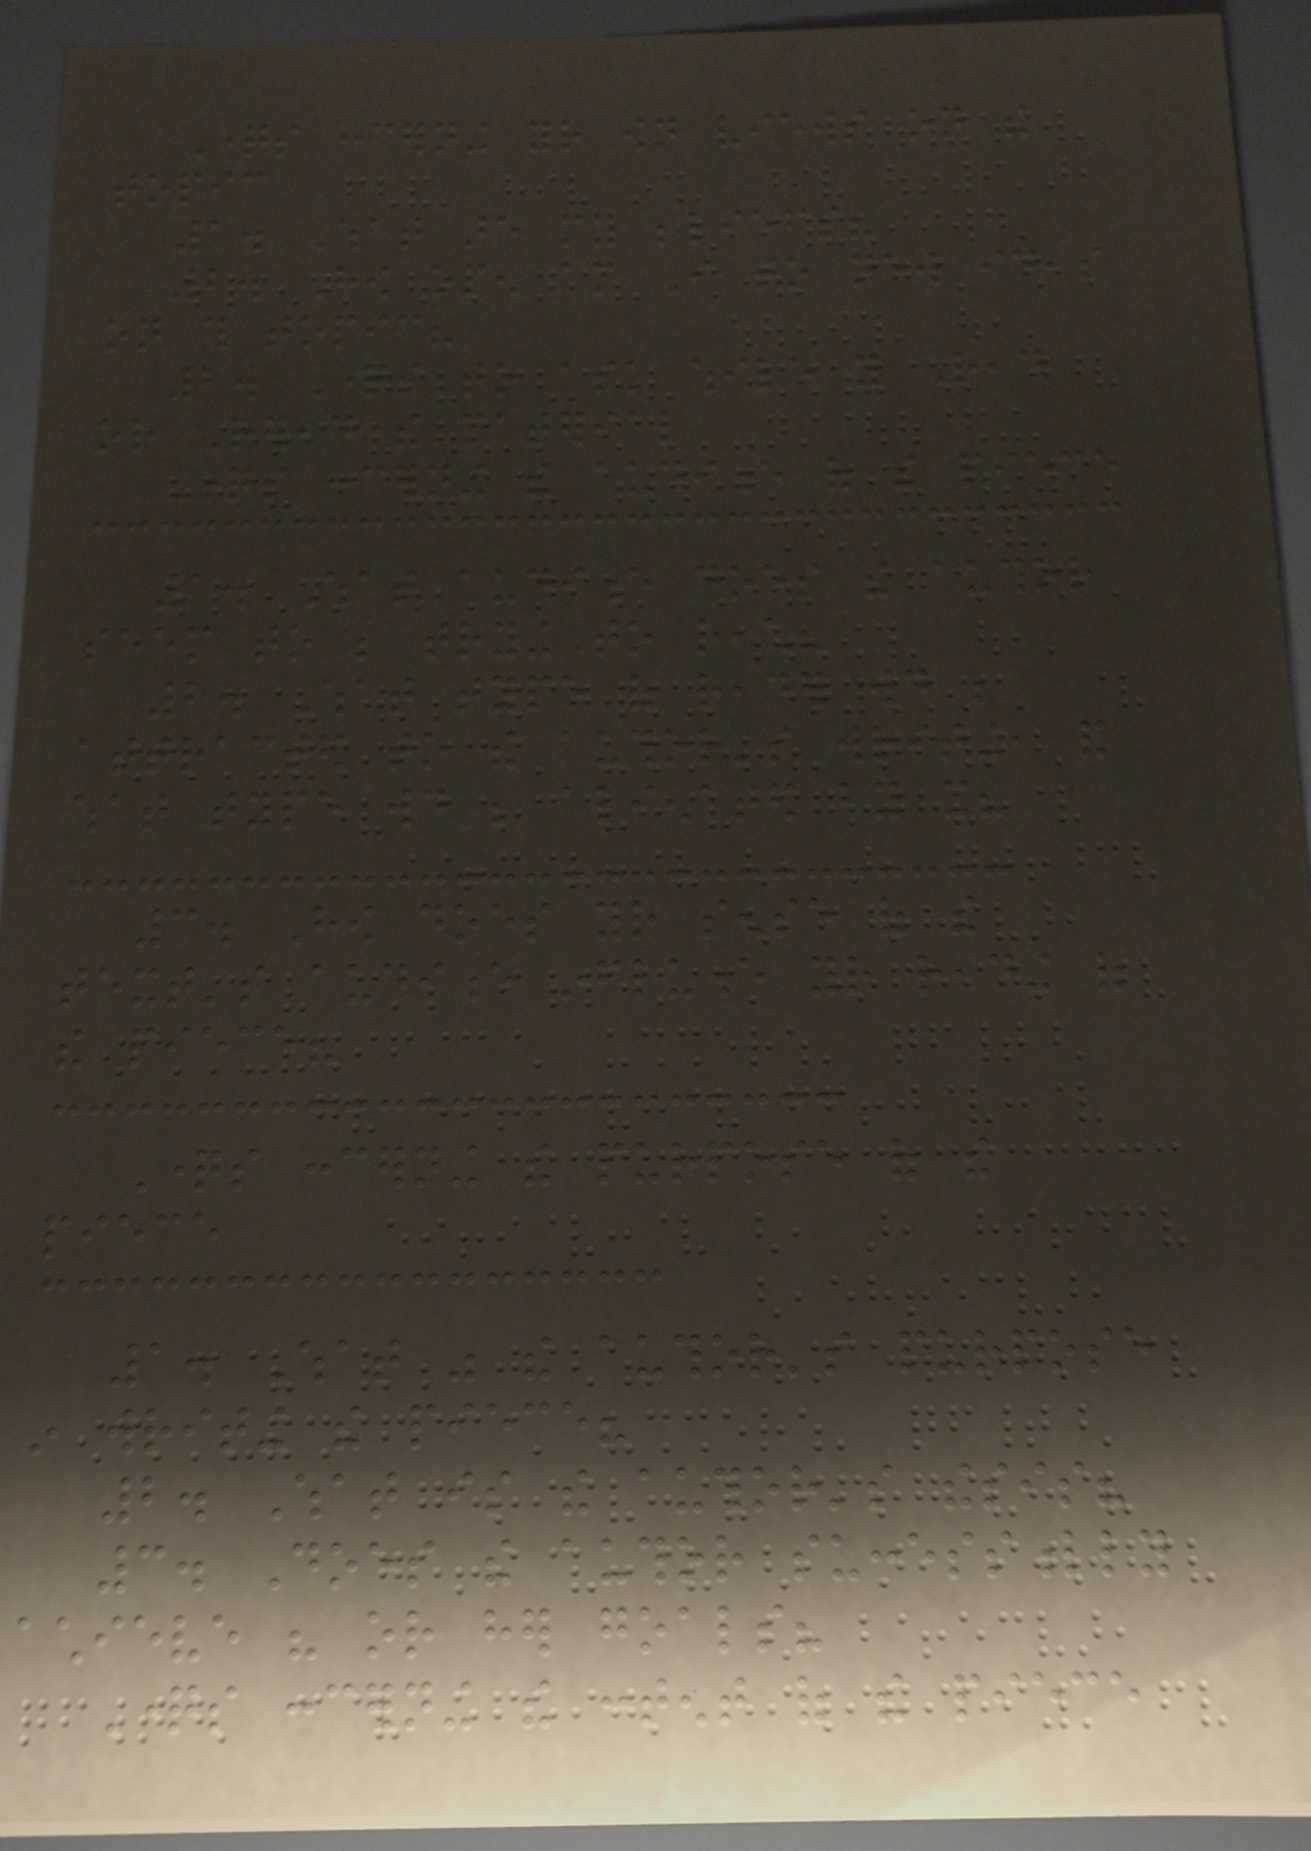Questions concerning your own views on the
topic
1. What are my beliefs?
2. How open am I to new ideas
on this topic?
2. Questions to ask while you Read
or Reread the material
Questions concerning the audience of the piece
1. What audience does the author
seem to be trying to reach?
2. What type of reader would be
attracted to the author's writing, and
what type would be alienated by it?
3. How does your sense of the
text's audience influence your reading of
the piece?
Questions concerning the purpose of the
piece
1. What was the author's purpose
in writing the piece?
2. What is the author's thesis?
3. Does the author successfully
achieve his or her goals?
Questions concerning the content of the piece
